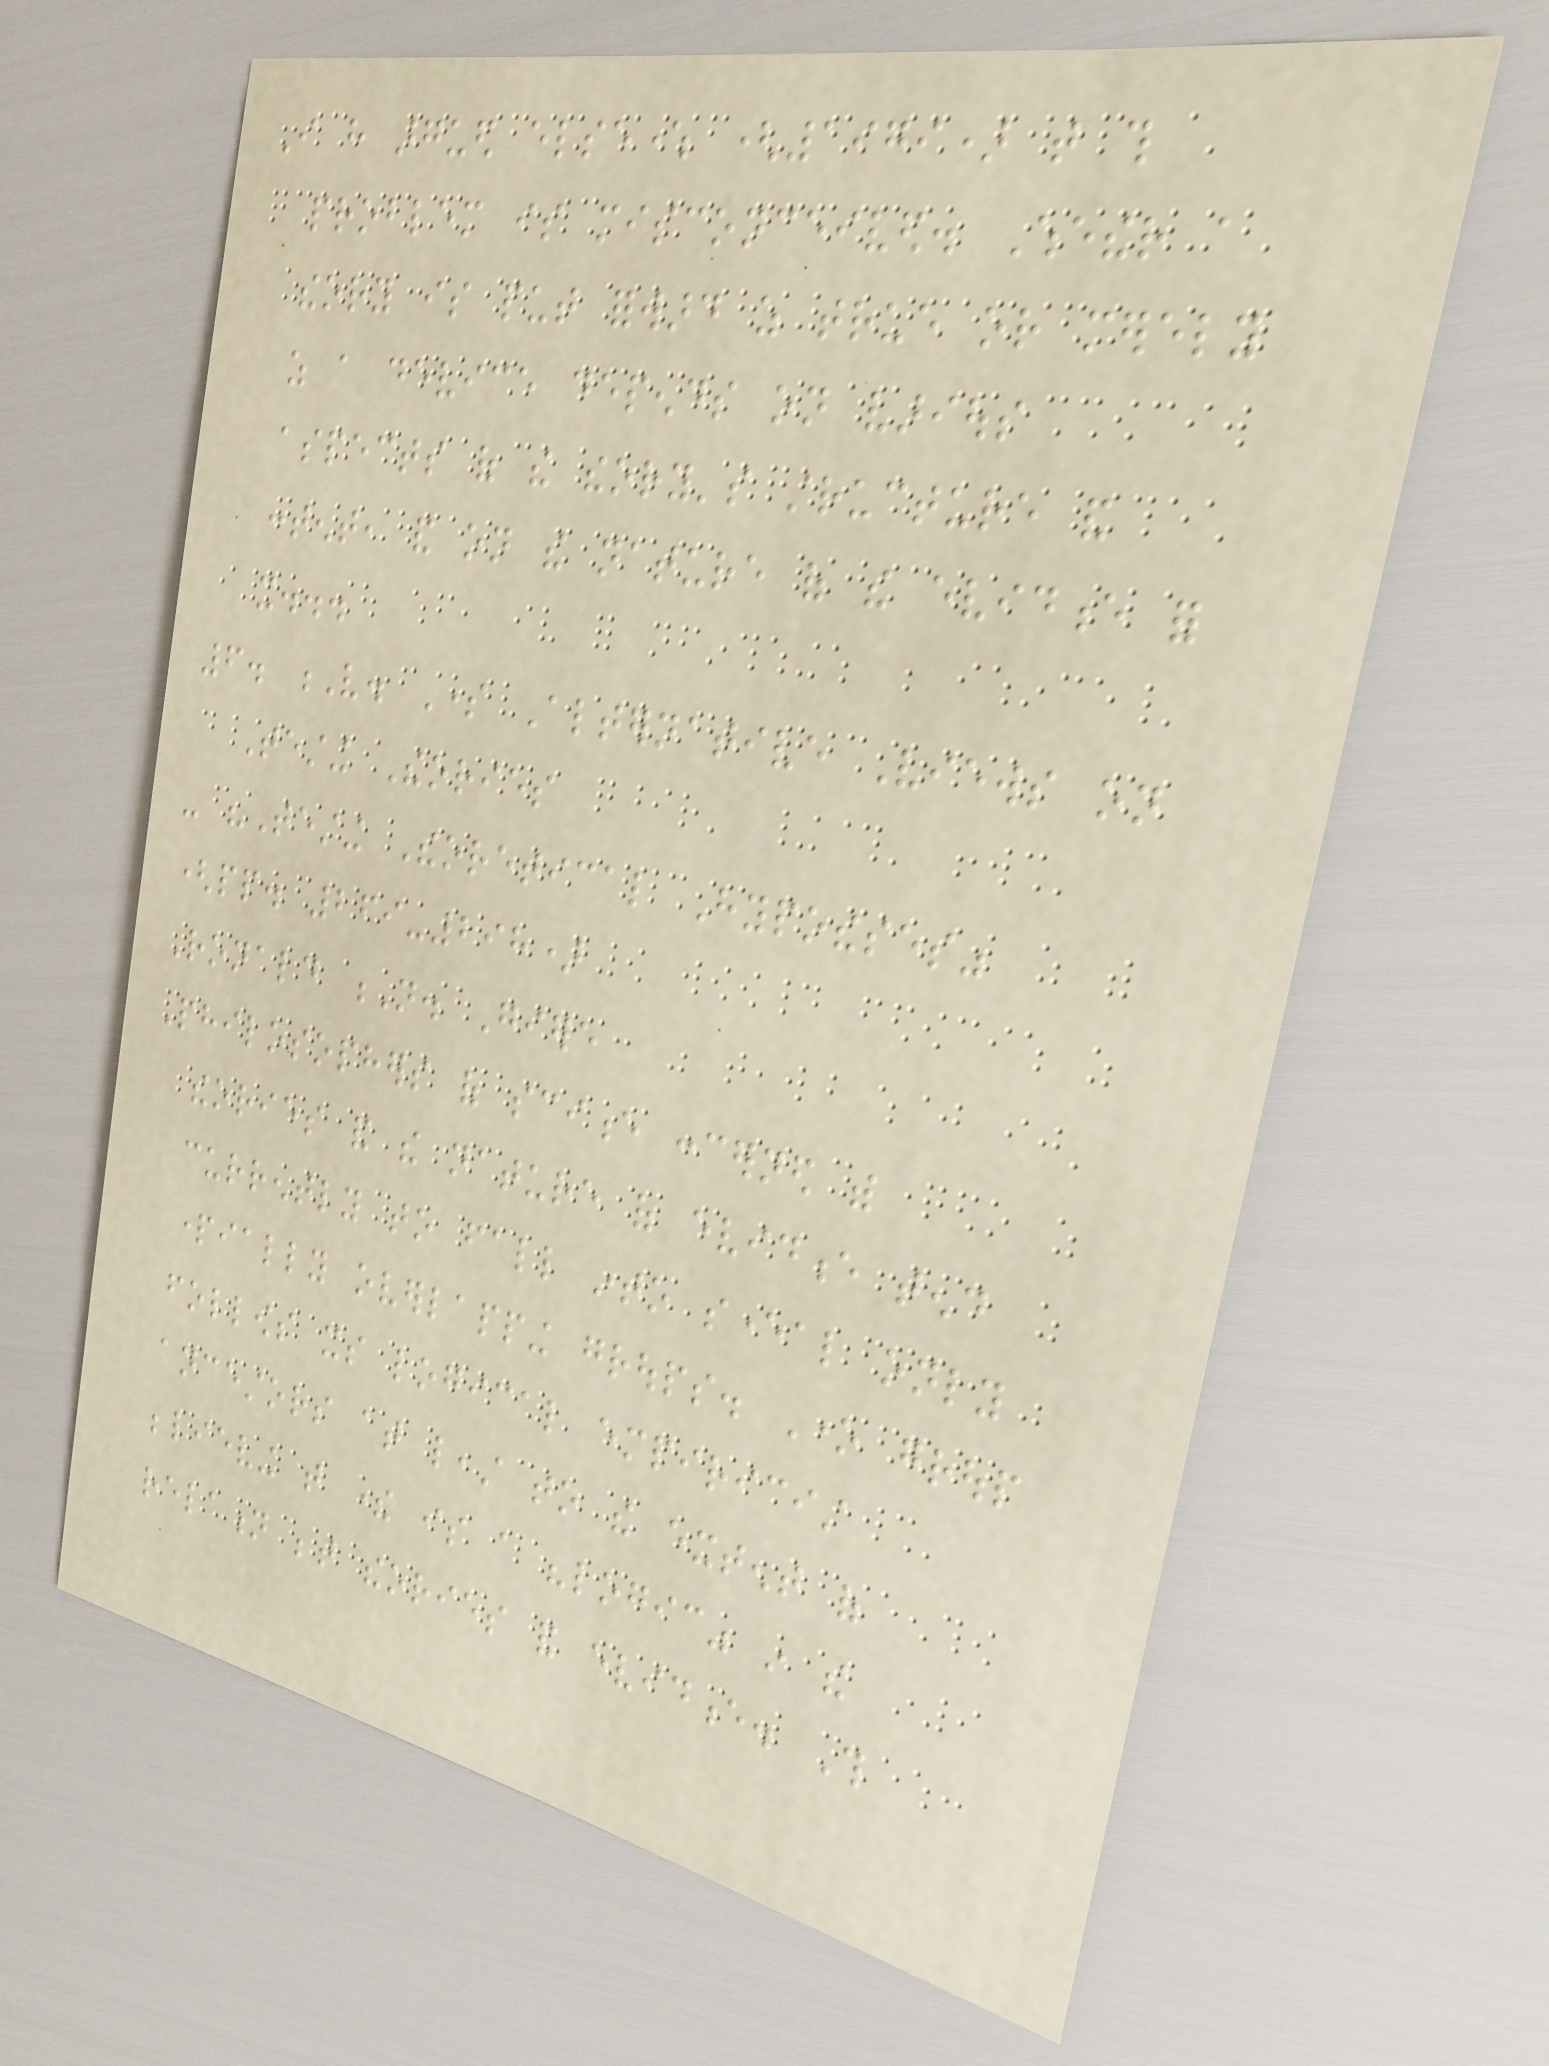I have argued elsewhere (1979) that this
problem is misconceived. Whether a
theory is put forward as true or merely
as a device depends on various
aspects of the theory's structure and
content, and on the nature of the evidence for
it...
6. V. Some Alternative Views on
Testing Theories
- "Testing Theoretical Hypotheses"
(pp. 269-298)
Ronald N. Giere
Philosophers of science concerned with
theories and the nature of evidence tend
currently to fall into several only
partially overlapping groups. One group
follows its logical empiricist
ancestors at least to the extent of
believing that there is a "logic" in the
relation between theories and evidence. This
